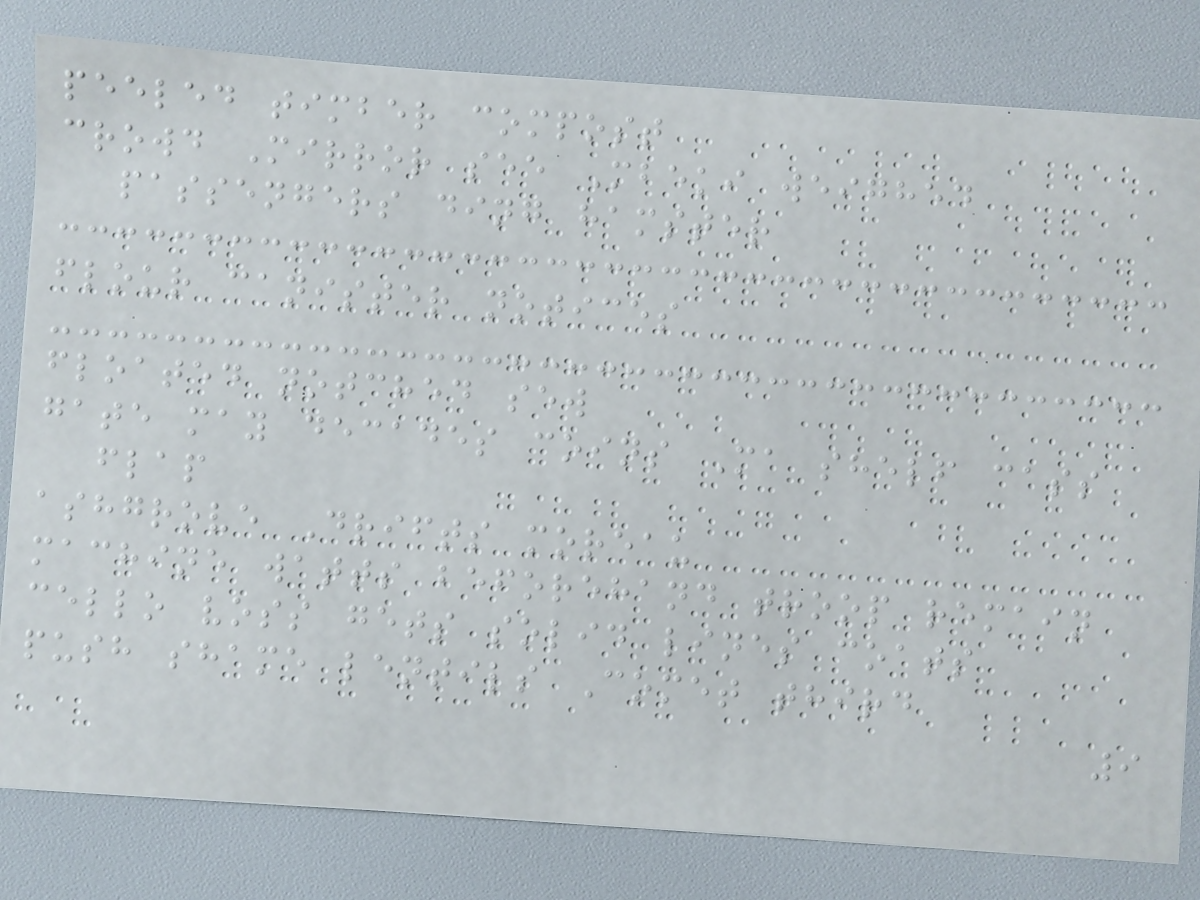peeled timber compost
crowd Mirror see Mbeki weighed
passengers ding hamster
flour canister notices
floated notched sew
gate may decades coins Ma shelf cass
flap
ashgrove Drifts moreau
machine watts beforehand troop remain
cello voss gets solid lines coats
push shame lentils Comet third
9
